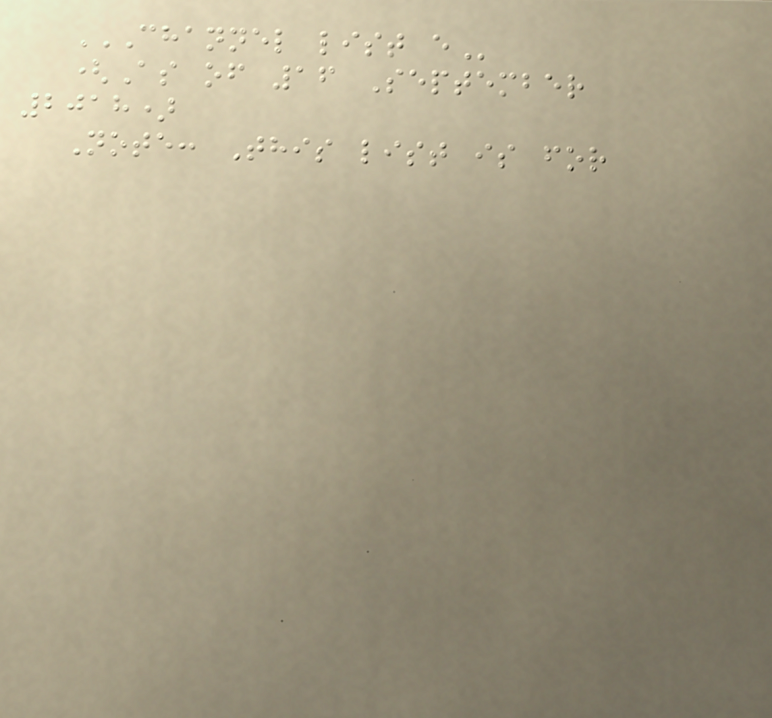CHANNEL LIST E
(As of 16 September
2018)
Note: This list is for
